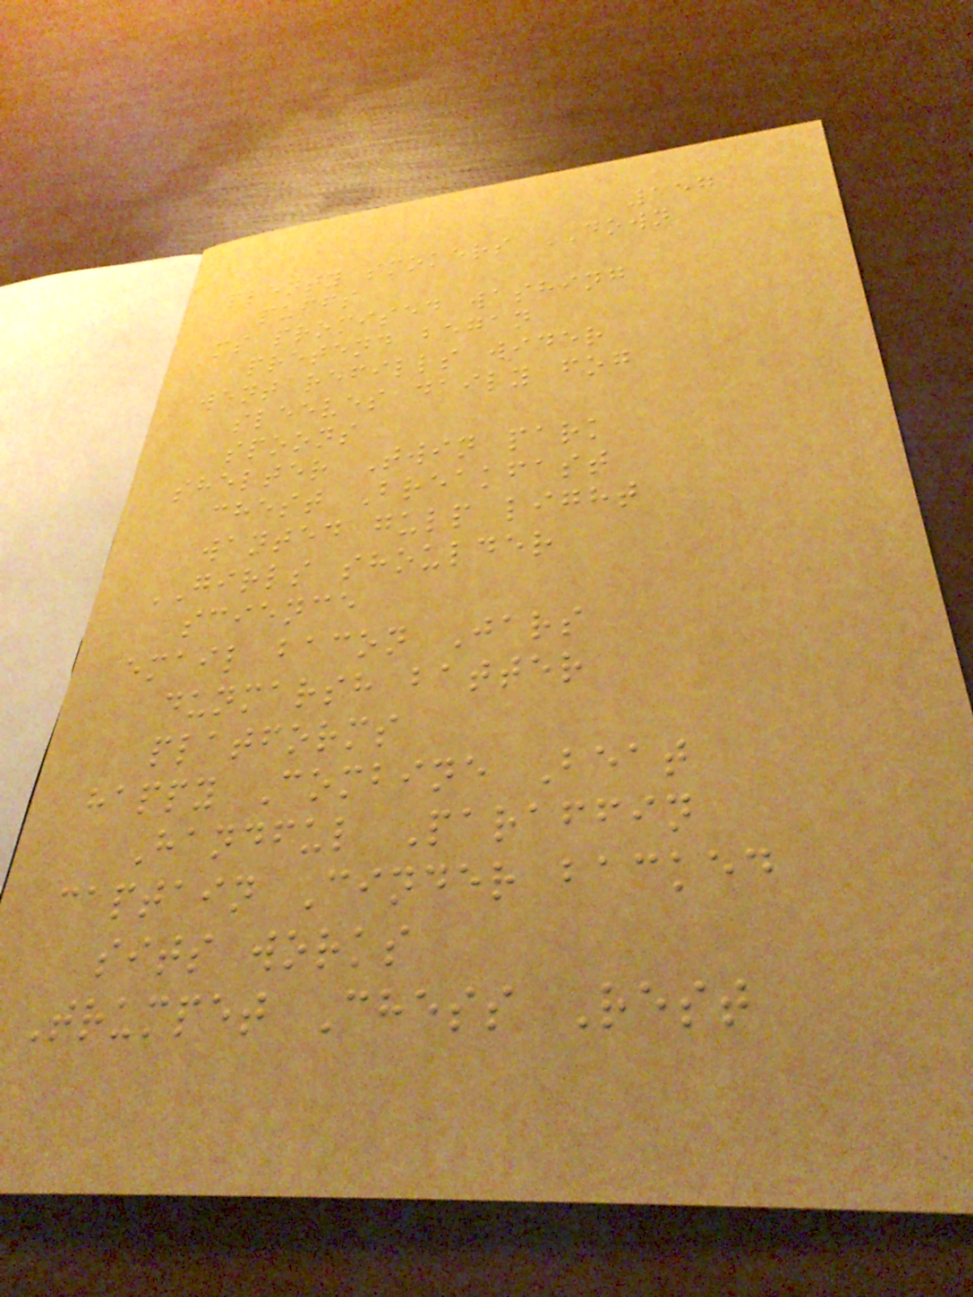157
plenty smokers DOWN
puffs
ms promised washing
pretend began
went refills wider
sleeves daily fog
spoons
shelter Twin park
chest Breakfast
wanted gulp light
GIRLS shoulder
science
email bacon Jars
dunmarsh batter
platforms
happy Combine Beat
Handful Paraffin
captain Cinder backed
sits works
Trumpet Chess Rest
